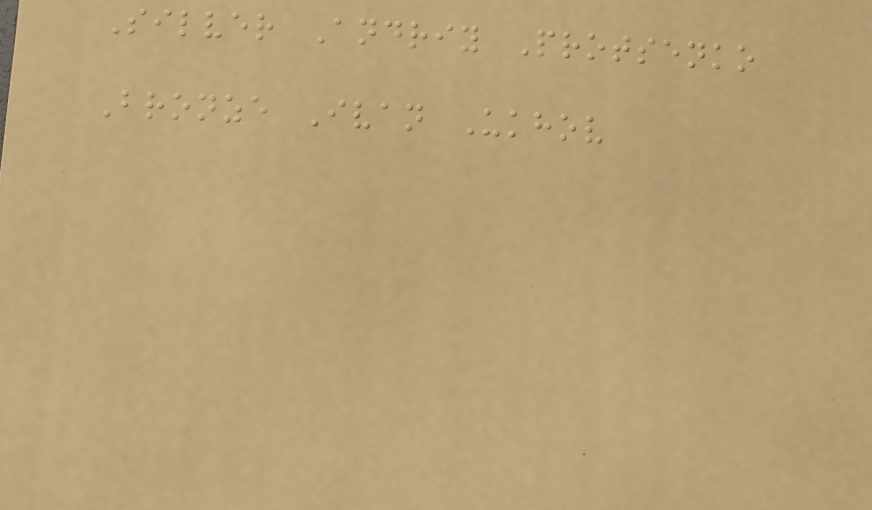Silver Andriy Protsenko
Bronze Ivan Ukhov
